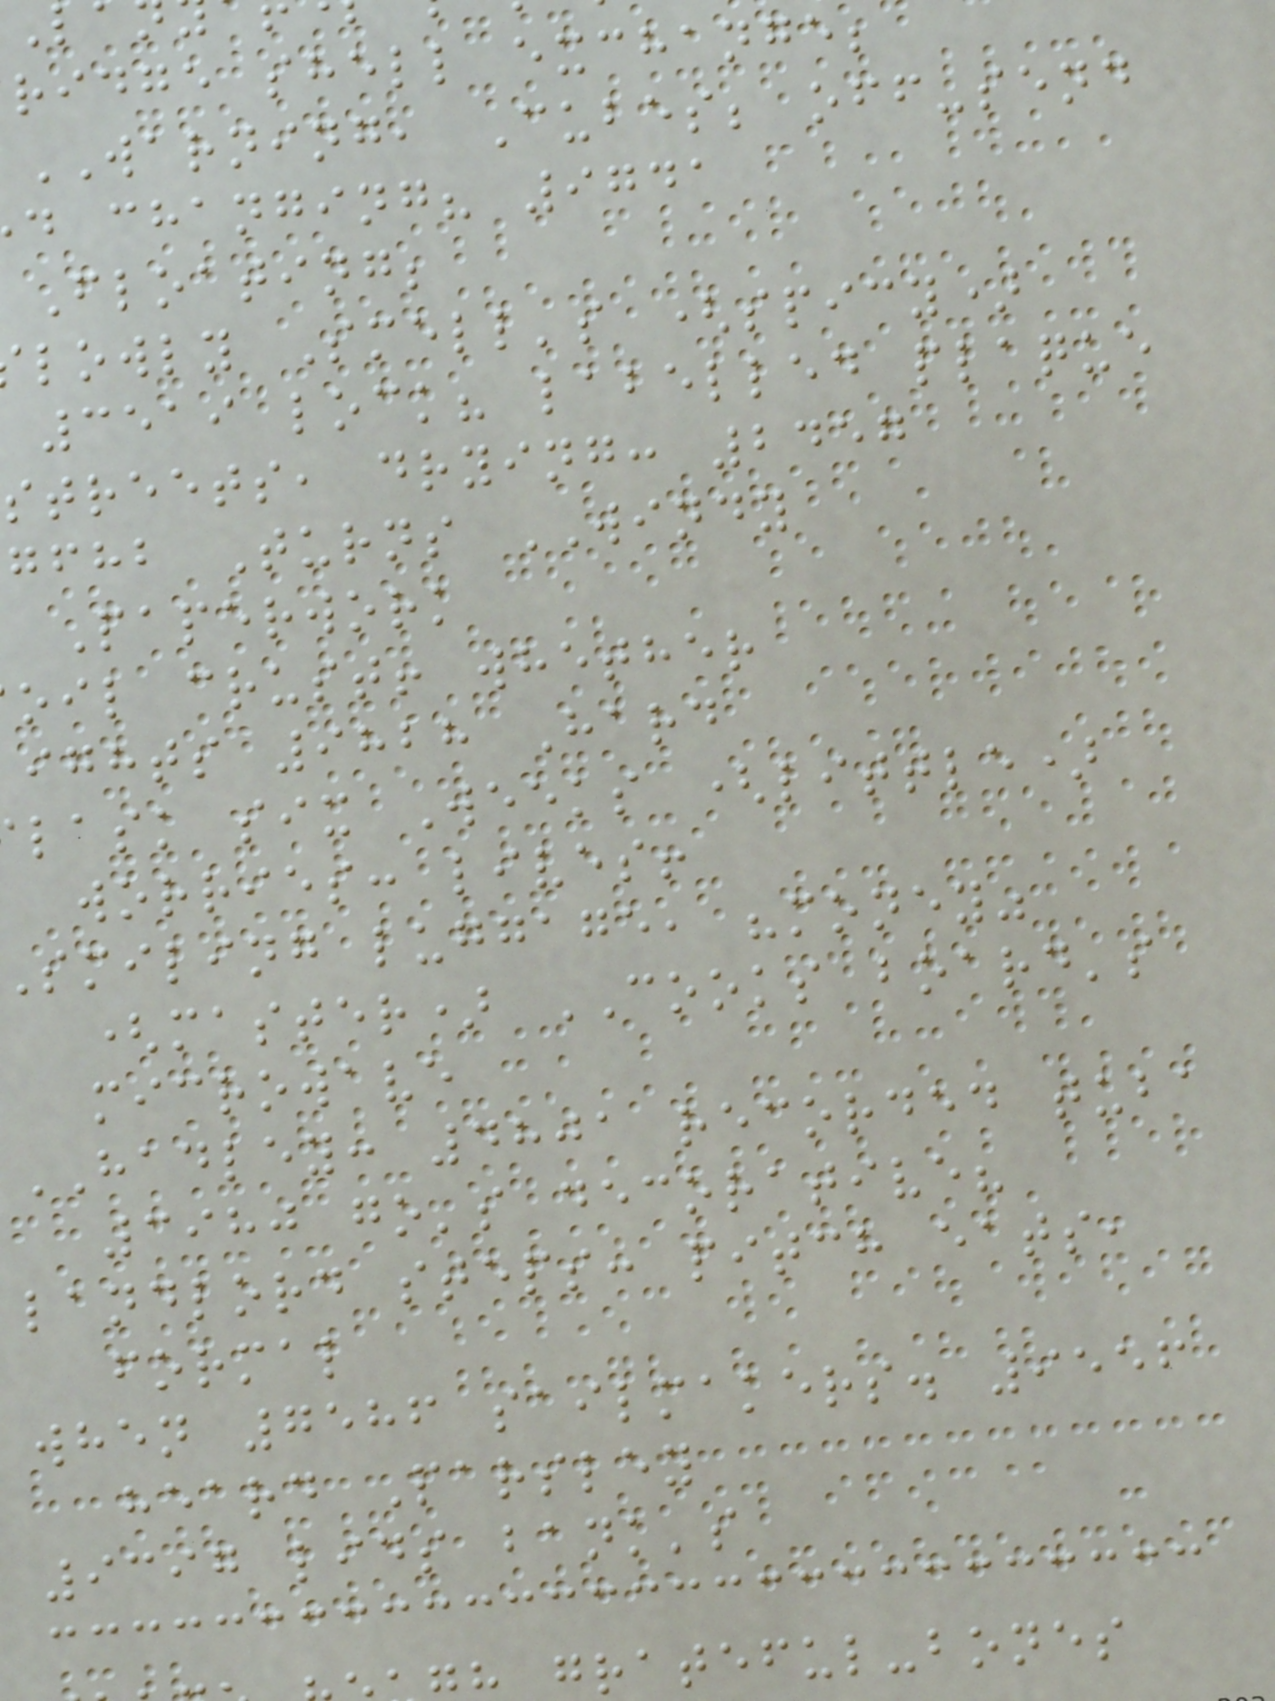ridge shell exchange;
WARNING, Cubes; off-send
d changing? 9741
Floating;
lowly Smell's (spicy)
3519 lock? labelled plaque
streets, drying: 2457
gfhb Turns WINDY
Paperwork
oil crust! whether
ights 9828 Hard
lask six Weeks (little)
worries: lives!
smiling luggage, "money"
(master) COOKS board's
microwave
HADLEY: 4801 recorded tuba
3980 go's decorative?
landlord steps: pitch eats,
formal
when 7586 sailmakers. 9556
heard Parsley
9397 lids bank's
grateful-bones
